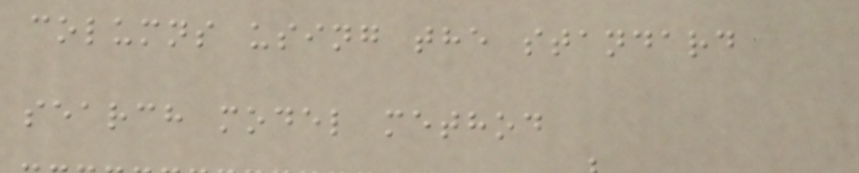columns using the standard
search model method
